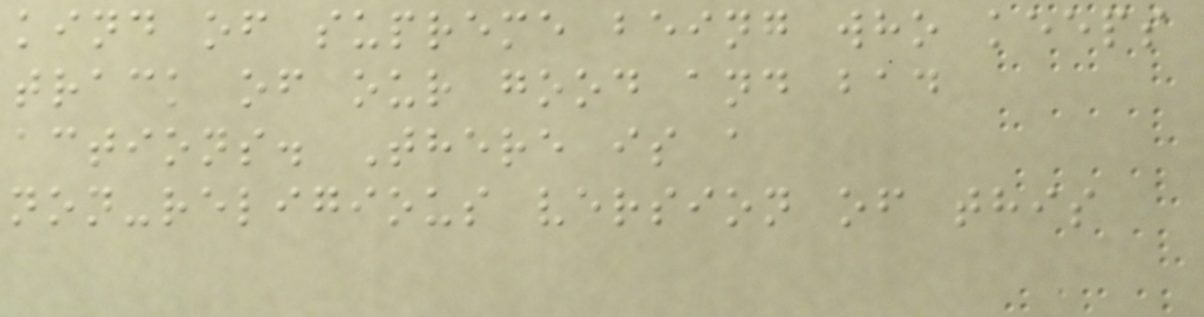kind of supreme being who keeps
track of our good and bad
actions. There is a
non-religious version of this
